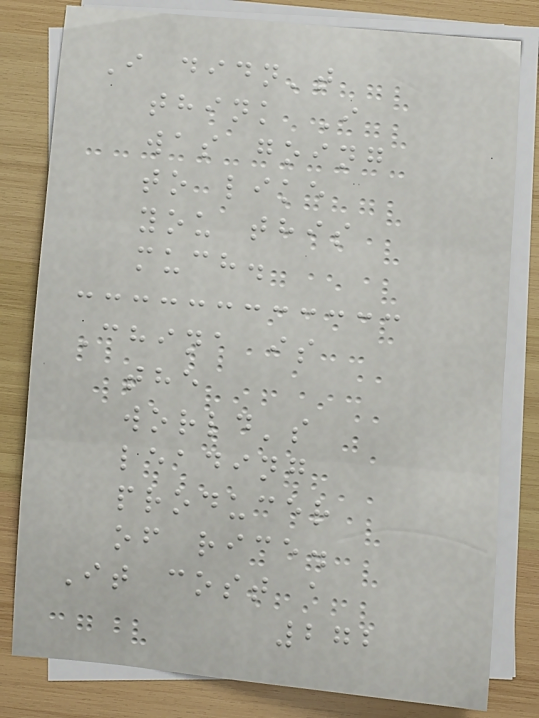I didn't
think I
was going
to like
you this
much.
China is
the
world's
leading
producer
of rice.
It cost a
272
